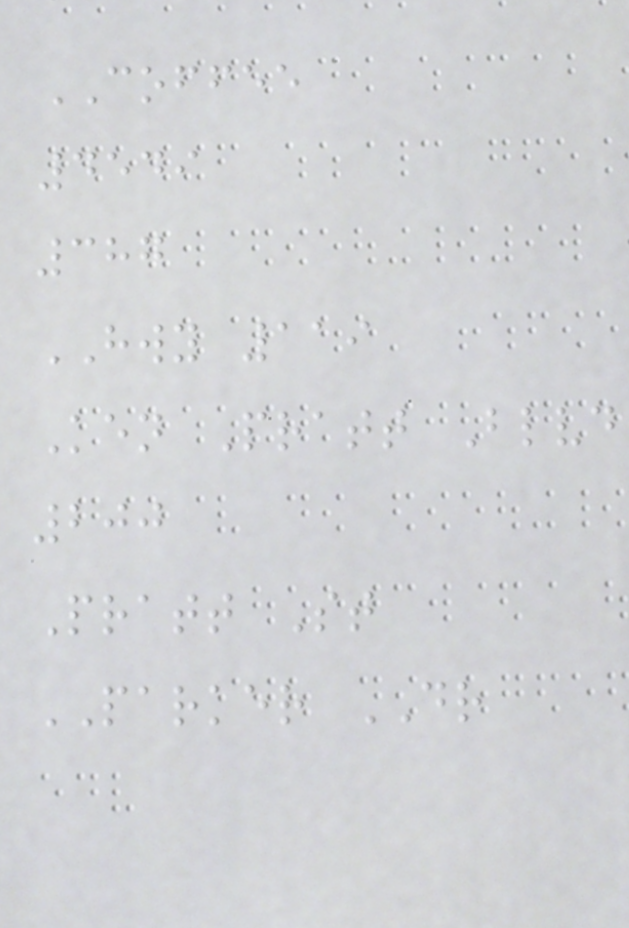COFFEE
4549
387
HWY 119
Ken Pratt Blvd
200
Pratt St
PARKER DR
